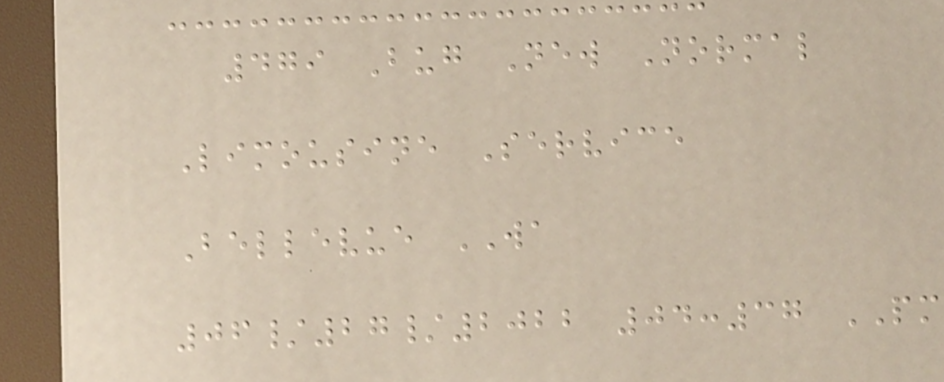479 Bug New Normal
Limousine Service
Bellevue WA
06/27/2022 04:37 PM
